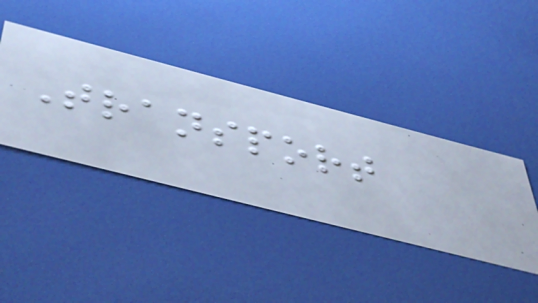Transport
